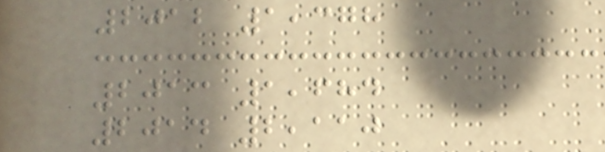2012 1,378
2013 1,684
2014 2,110
